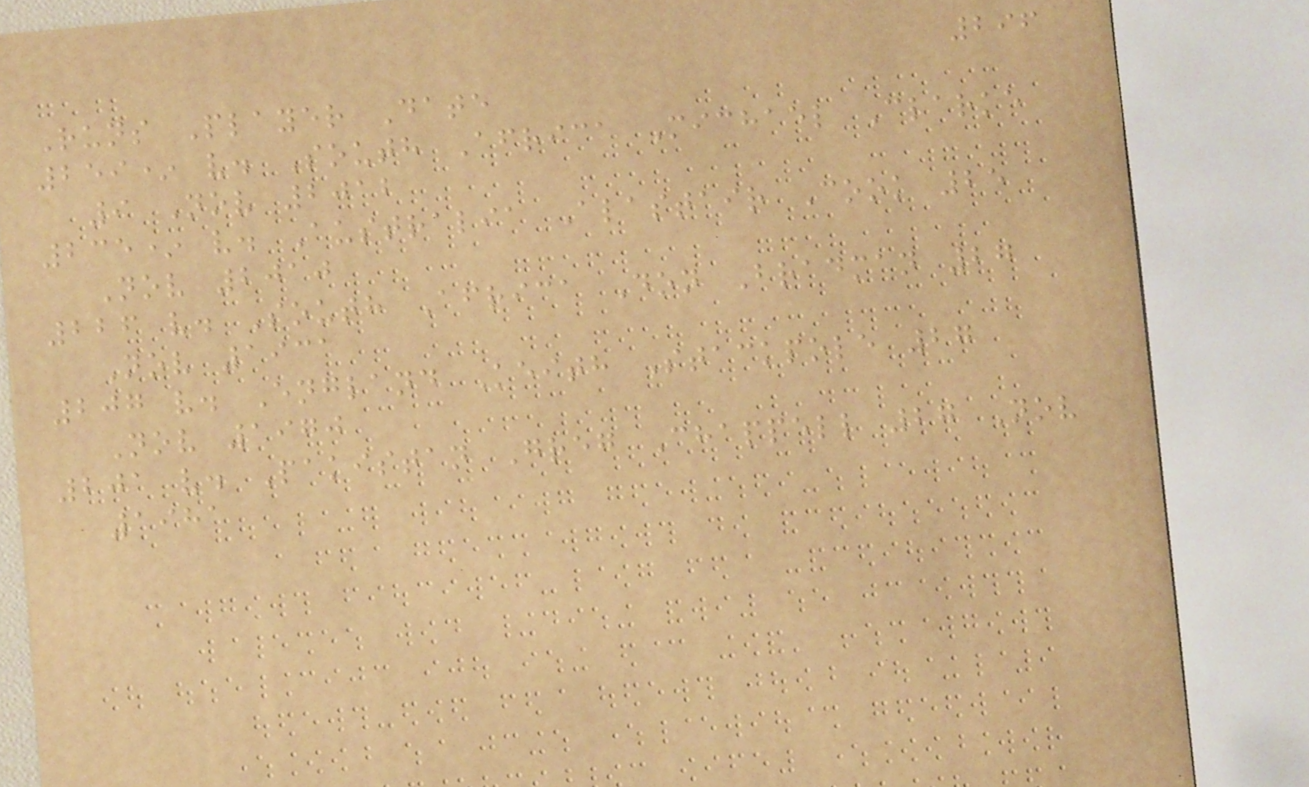296
Runs Player Date
259* v. South Africa Michael Clarke
9 Nov 2012
235* v. Australia Alastair Cook 25
Nov 2010
226 v. South Africa Don Bradman 27
Nov 1931
207 v. England Keith Stackpole 27
Nov 1970
201 v. Pakistan Greg Chappell 27 Nov
1981
